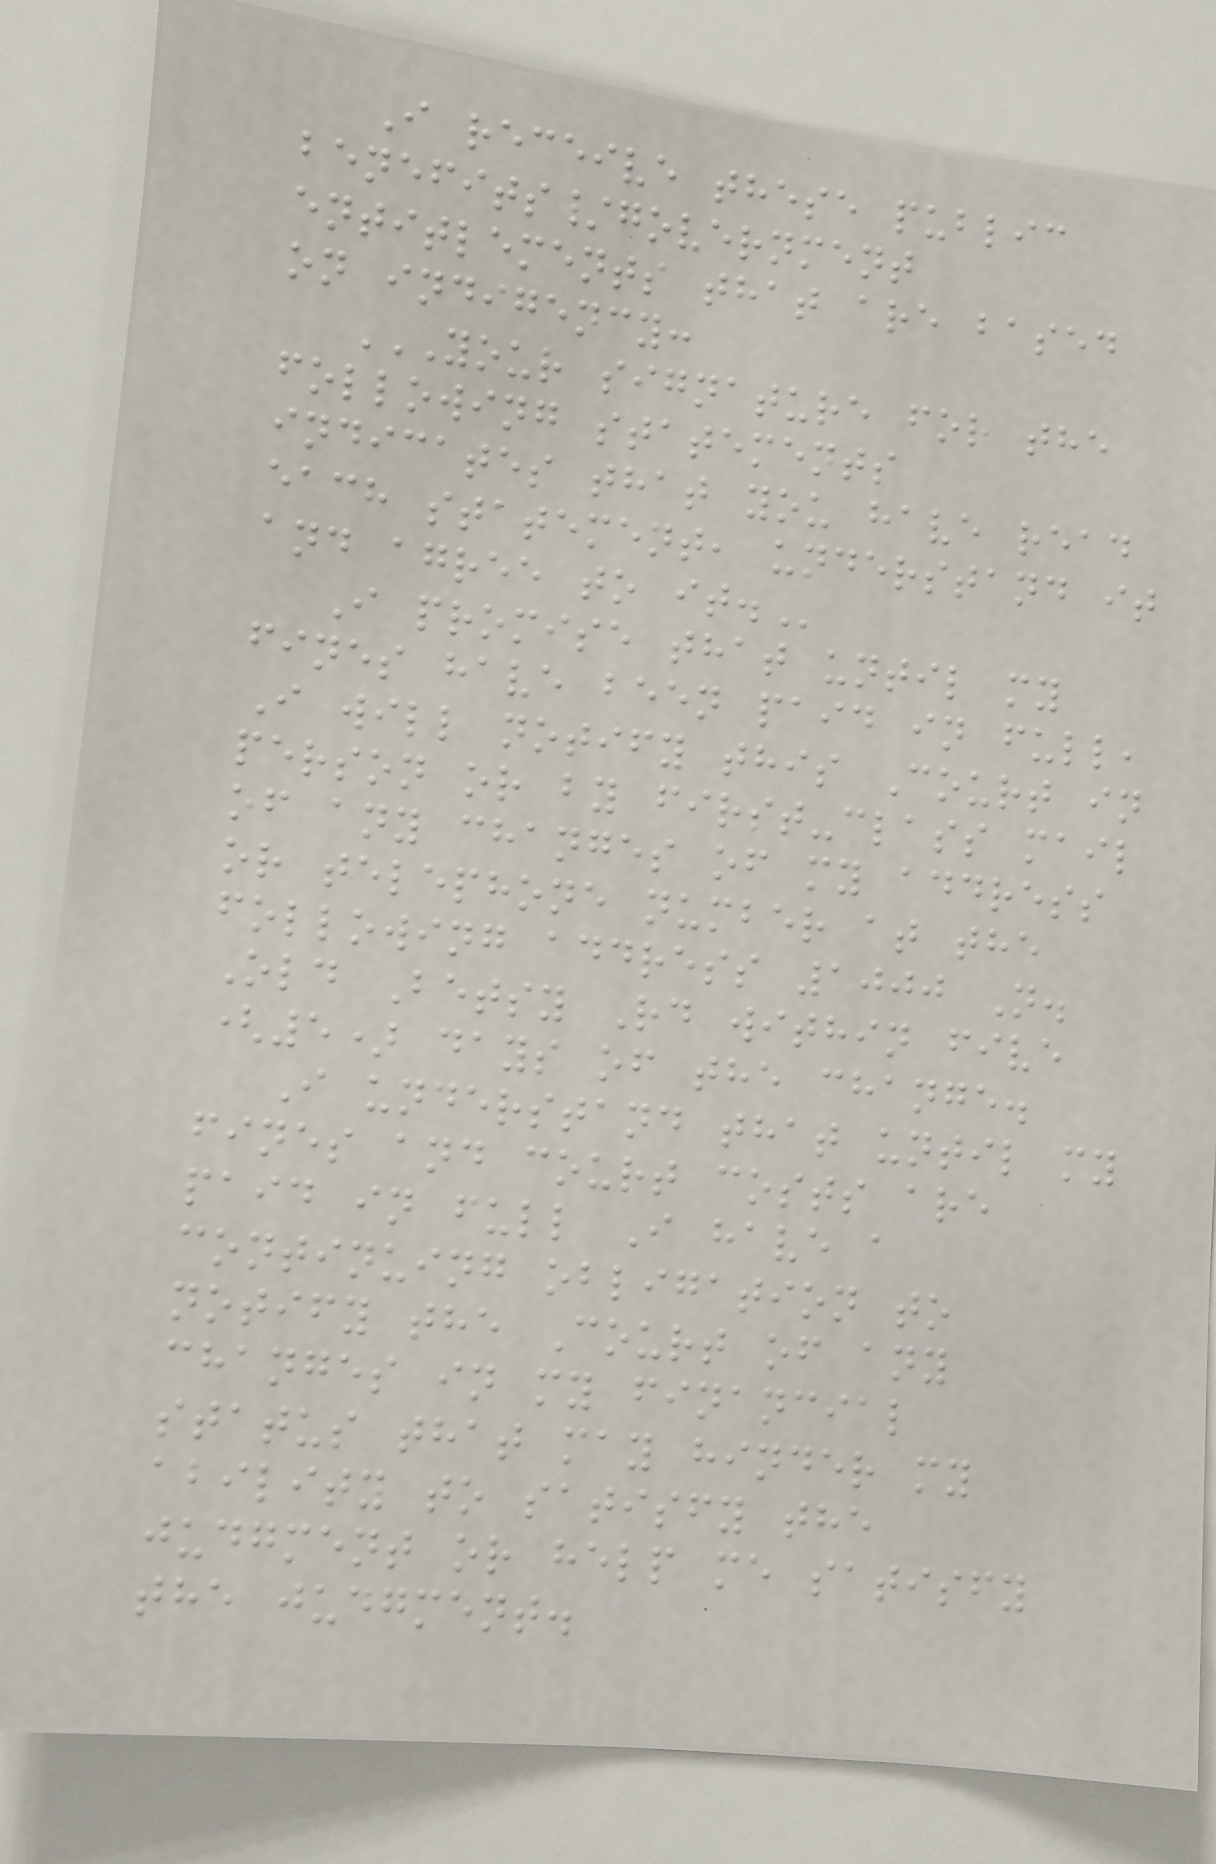I receive these public
benefits/government
entitlements that are based
on indigency:
YOUR SIGNATURE FOR THE
FOLLOWING STATEMENTS
INDICATES THAT YOU HAVE READ
EACH STATEMENT, UNDERSTAND IT
AND AGREE TO IT.
I promise that until my
fines have been paid in full,
I will notify this Court in
person or by first-class mail
of any changes of my address
or telephone number at the
following address 1000 N.
Old Betsy Rd within five
(5) days of the change.
I understand that until my
fines and court costs are
paid in full I have a
continuing obligation to
notify the Court of any
changes in my financial
status that may hinder my
ability to satisfy the
judgment or help me satisfy
the judgment.
